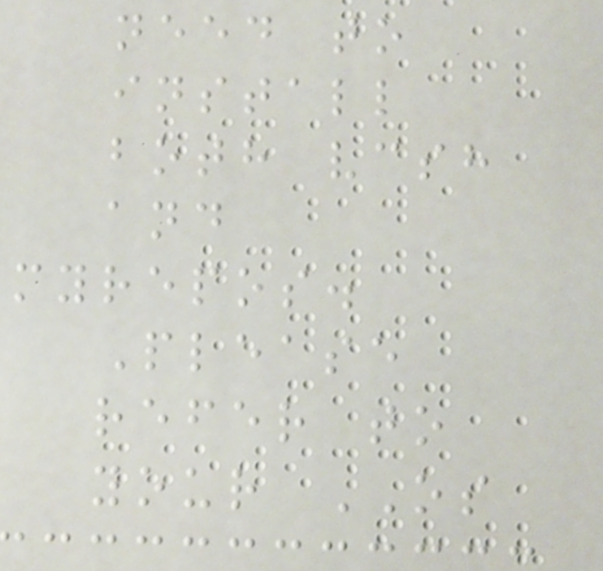need to
install
both vcsh
and
myrepos.
Please
refer to
your OS
